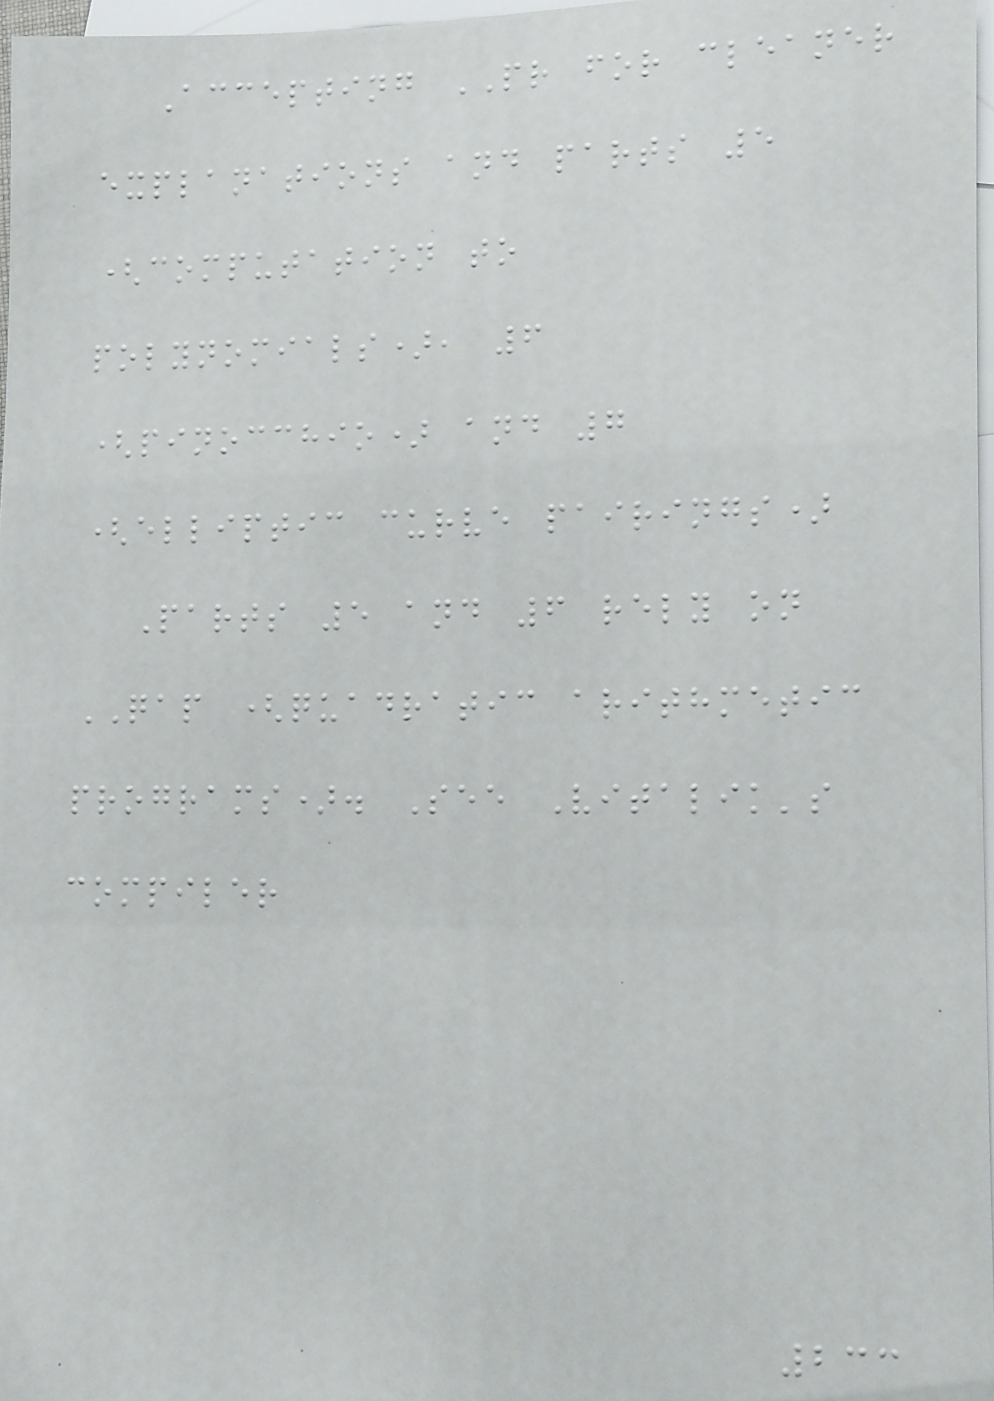Accepting PR for cleaner
explanations and parts 5
(computation to
polynomials), 6
(pinocchio) and 7
(elliptic curve pairings)
Parts 5 and 6 rely on
QAP (quadratic arithmetic
programs). See Vitalik's
compiler
233
